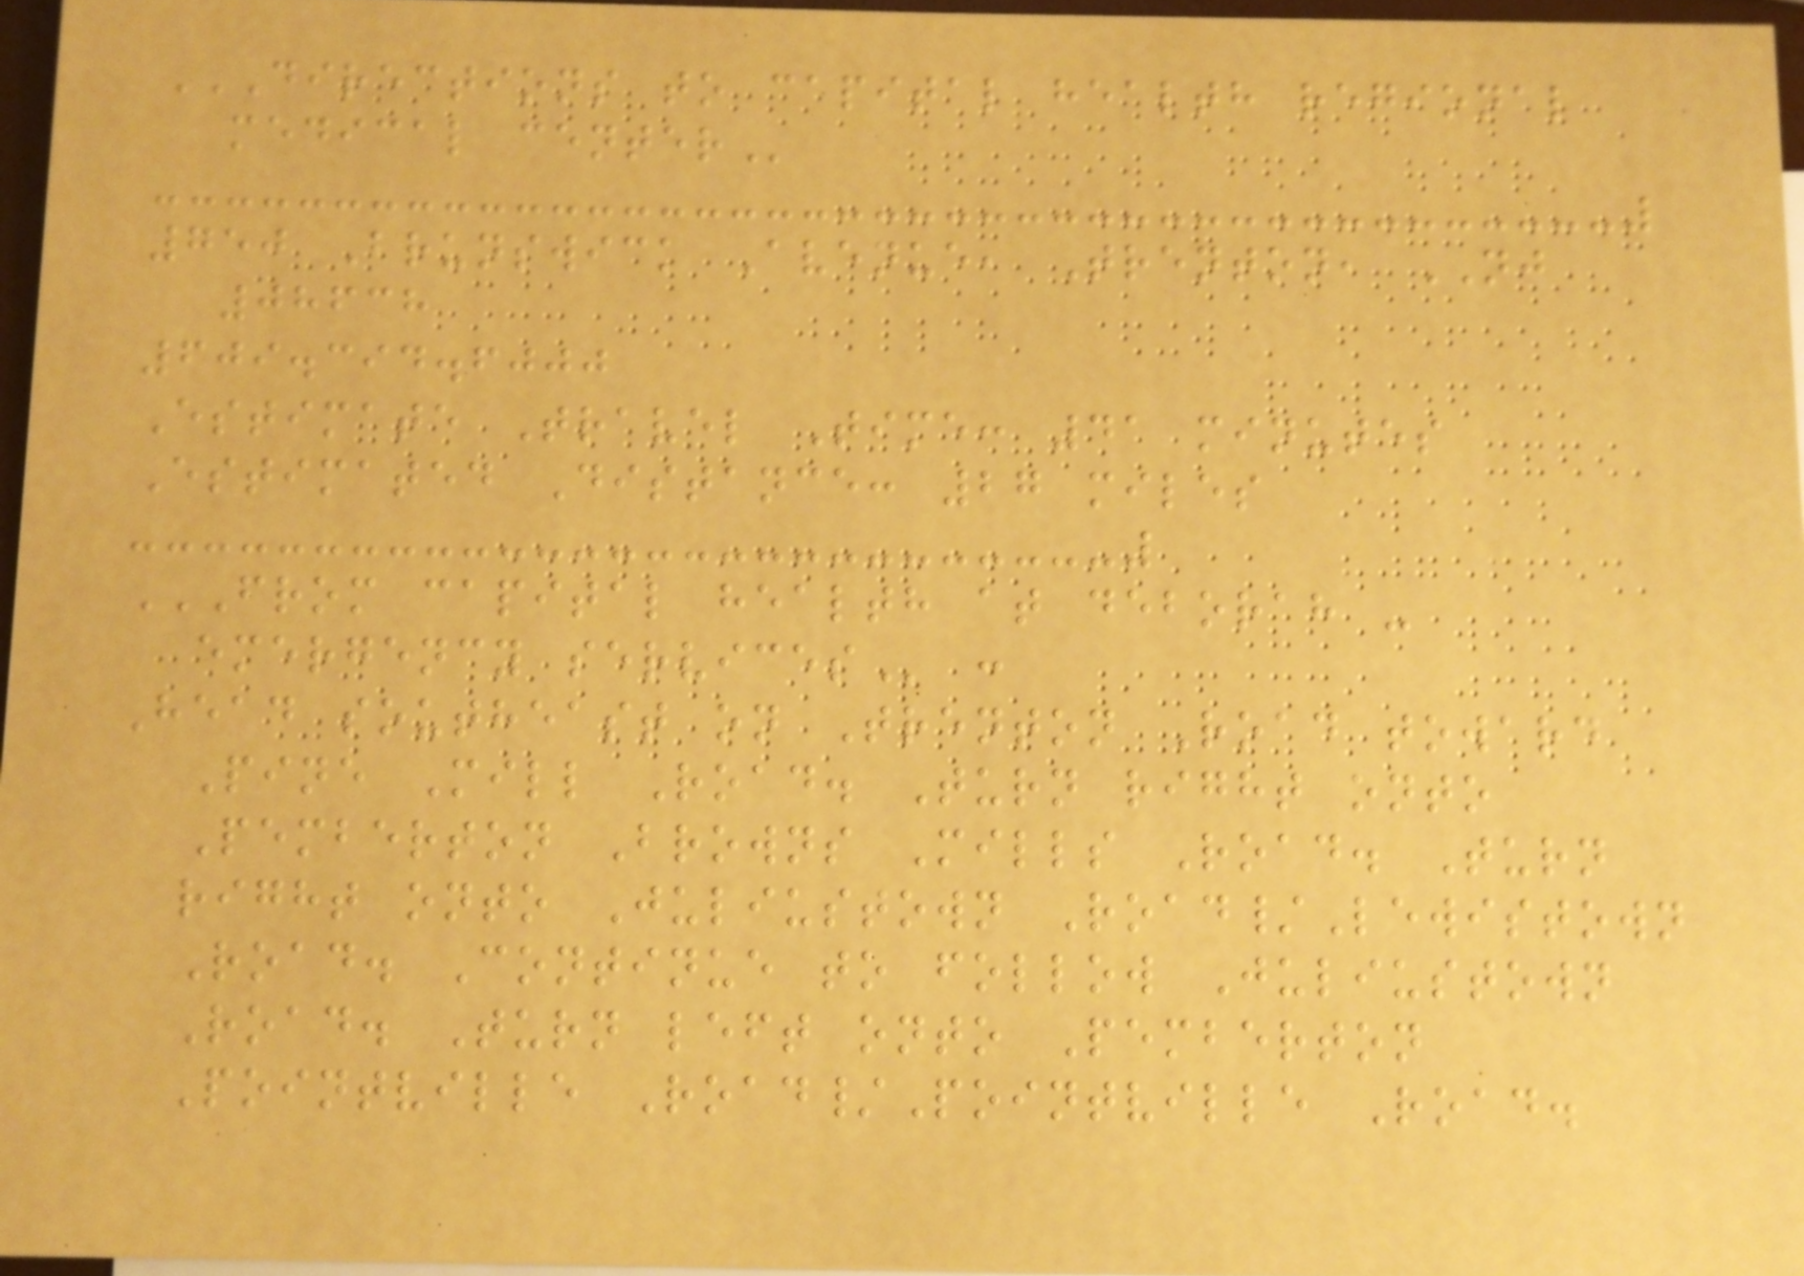DIRECTIONS TO CAPITAL HEALTH REGIONAL
MEDICAL CENTER
750 Brunswick Avenue, Trenton, NJ
08638
609.394.6000
Estimate Travel Time: 41 minutes
Estimated Distance: 27 miles
FROM CAPITAL HEALTH AT DEBORAH -
EMERGENCY SERVICES :
Head southeast on Trenton Road toward
Pine Mill Road. Turn right onto
Pemberton Browns Mills Road. Turn
right onto Juliustown Road/Lewistown
Road. Continue to follow Juliustown
Road. Turn left onto Pemberton
Pointville Road/Pointville Road.
